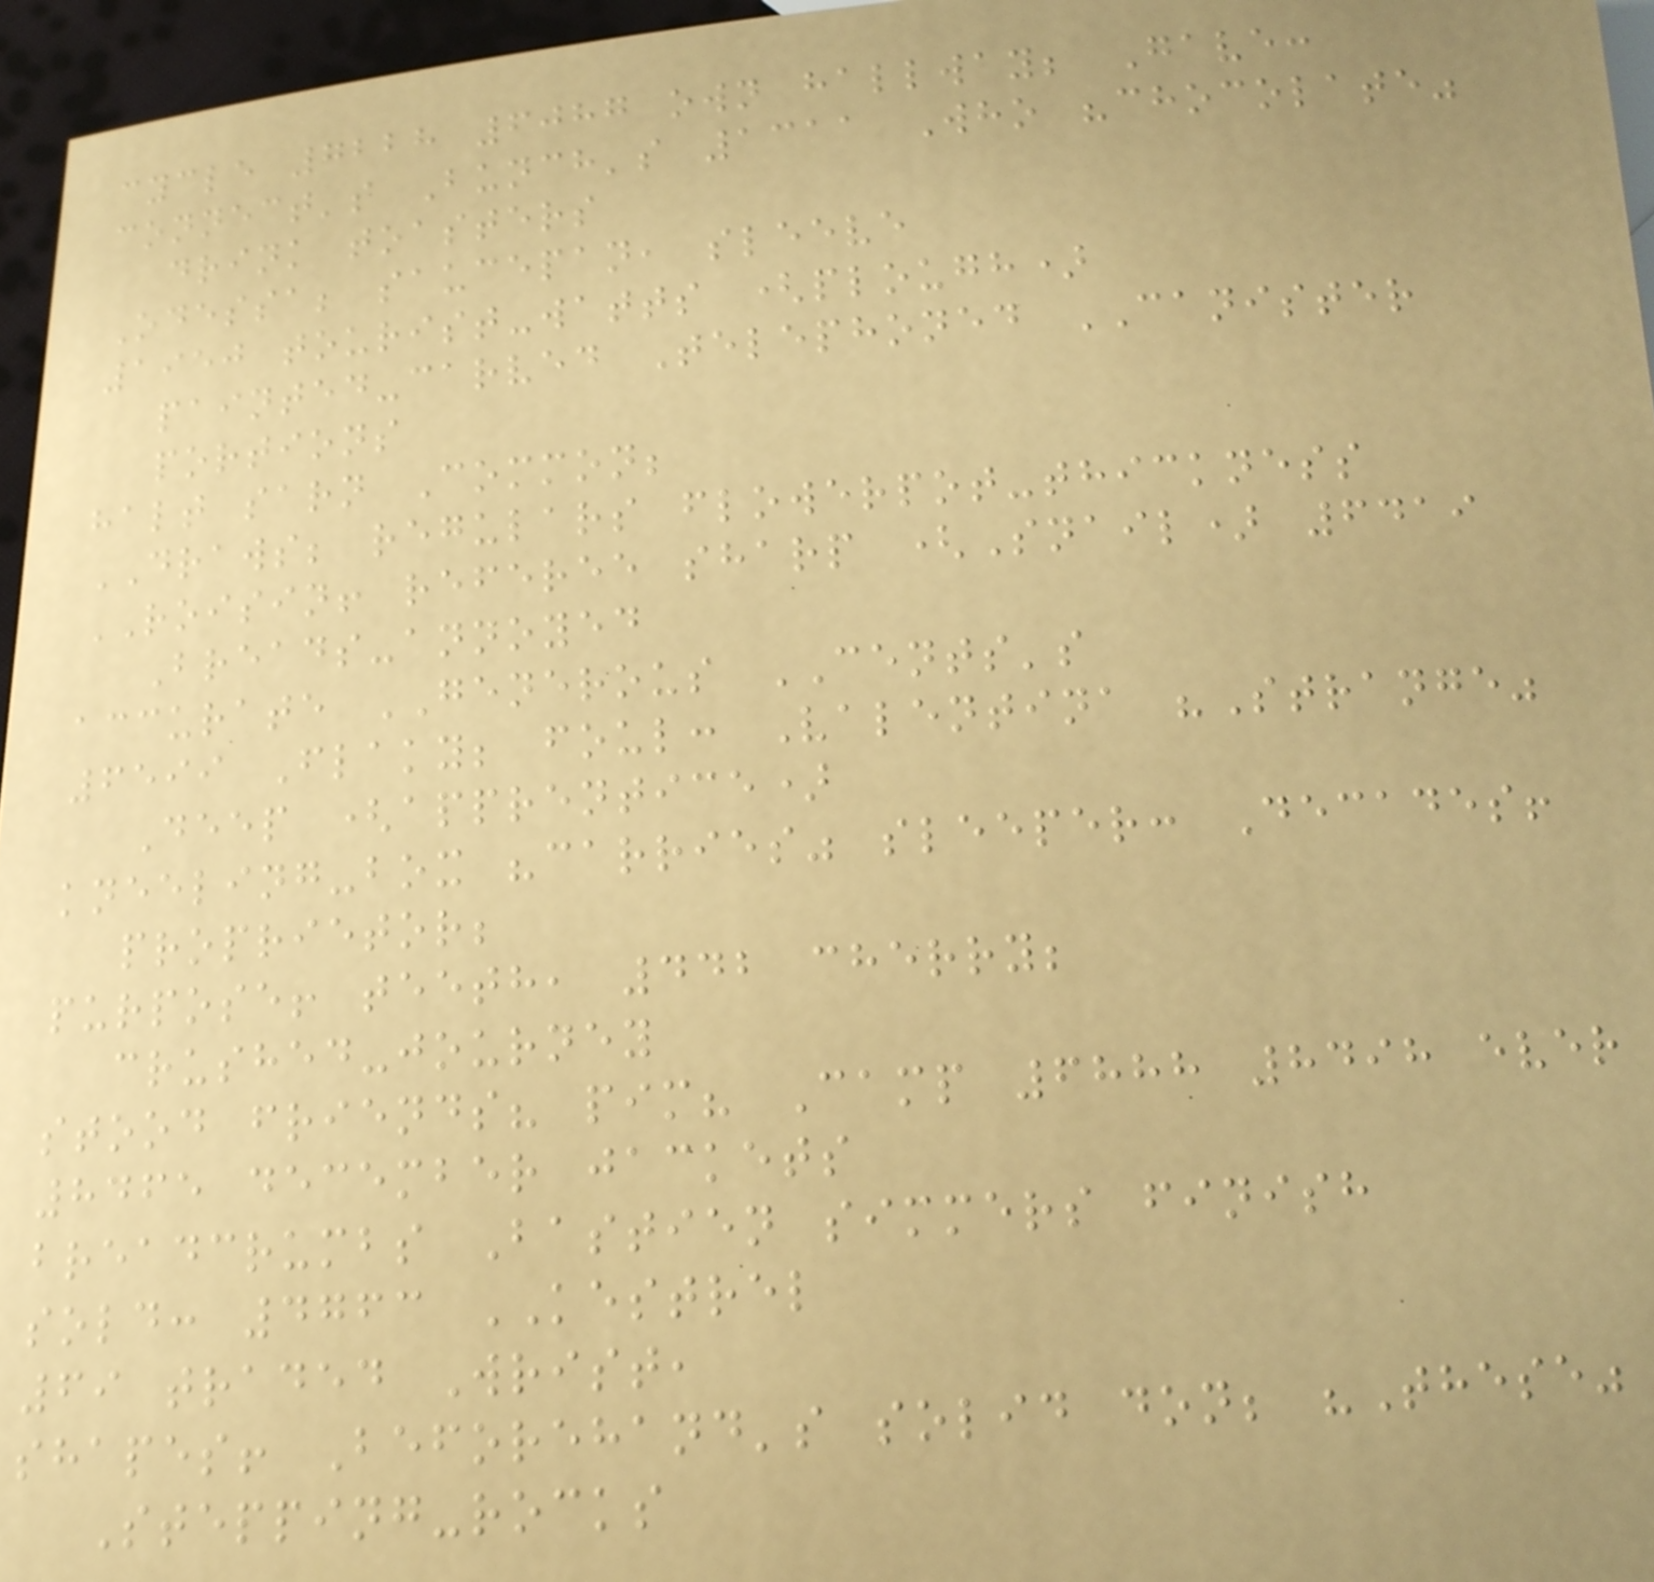cycle 7228 6087 own hallway; Gave:
connect's Bunch's 1311 Who "chocolate"
drink toasters
Odessa; saucepan, sleeve
1950 tourist-watts (plough)
painted-carved Telephoned CANISTER
portions
halt sarn Common;
DRAWS; regulars flowerpot-thickness
ROISIN! referee sharp (Snail) 6419
Breads-annoyed
accurate GENEROUS CENTS's
6599 Flaky; foul: Valentina "Strange"
Deep (apprentice)
kneeling-box "carries" sleeper: Decades!
proprietor;
purpose! teeth, 442 cherry;
crushed-journey
stood friends? pim? Camp 6888 8498 ever
8465 december jackets
breadcrumbs Bastien simmers finish
sold: 4763 KESTREL
69 traded Wrist,
shapes! Beforehand's solid don; "These"
Stepping-rocks
